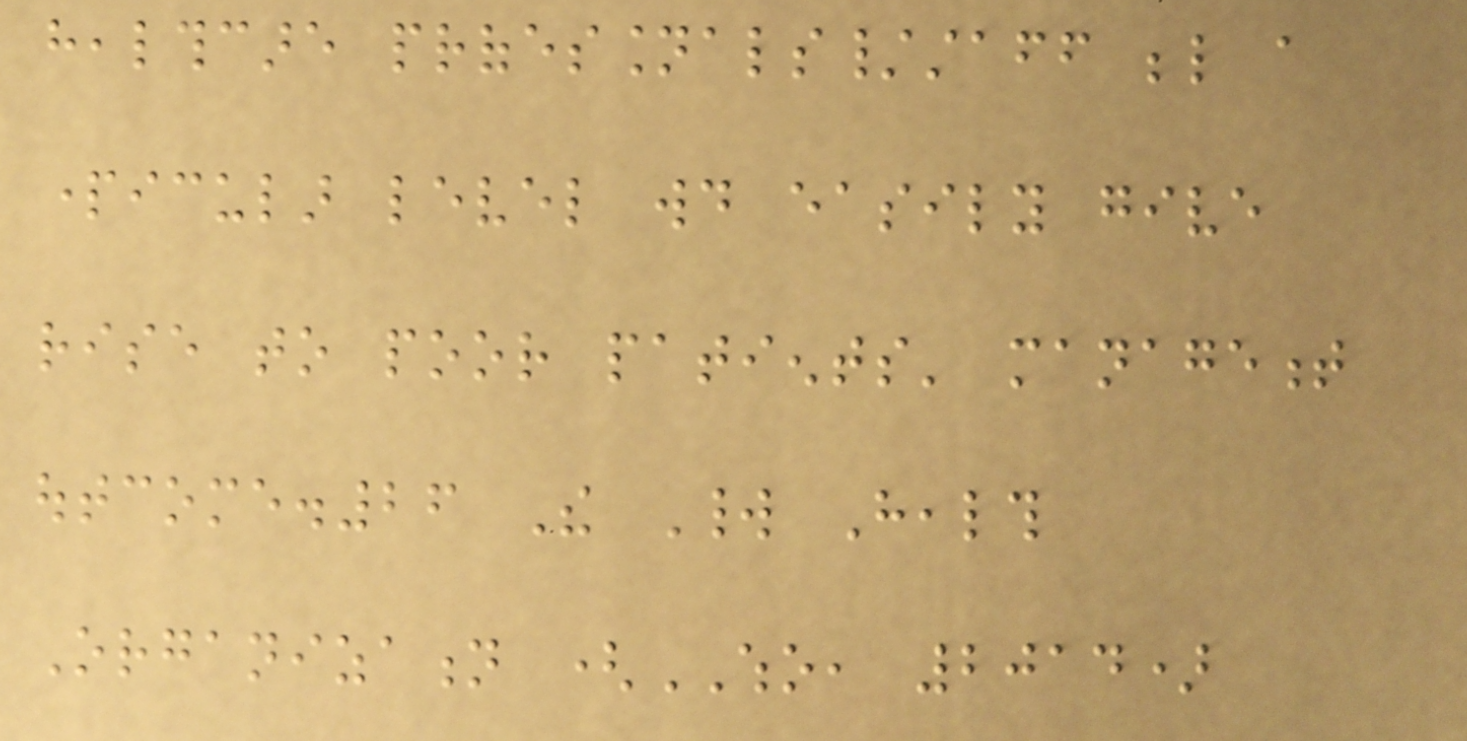healthcare professionals/staff below a
particular level would easily give
rise to poor patients' management
outcome.26 The World Health
Organization (WHO, 2014)
